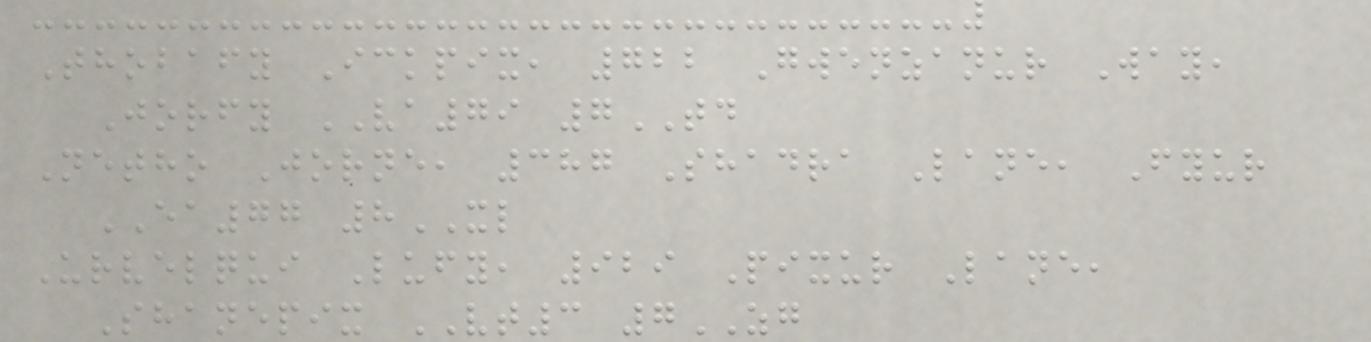Thobafy Ickpix, 722 Gwenzanur Way,
Jorfy VA79 7TD
Netho Jorne, 387 Shadra Lane, Fyur
EA77 8XL
Urvelqui Lufy, 929 Pixur Lane,
Shanepix VT3 7ZG
